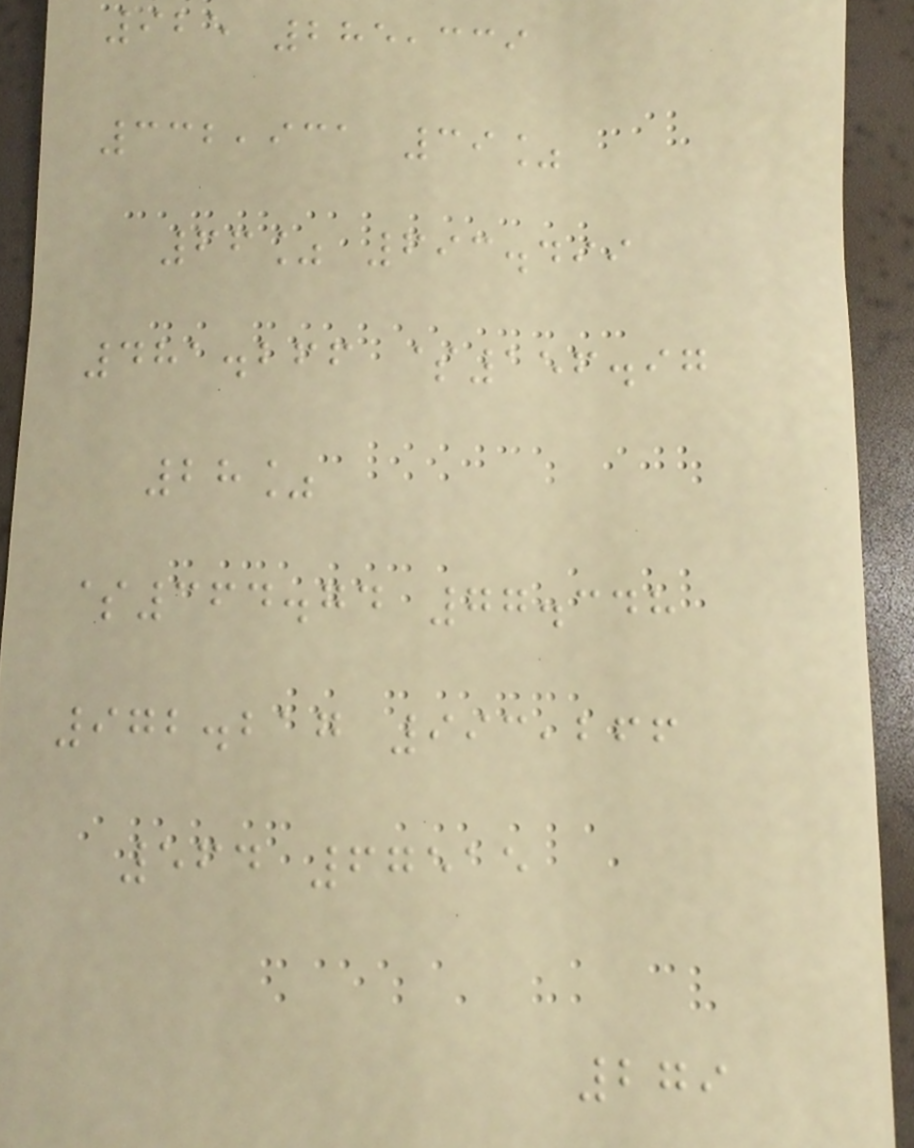925 285,339
332,931 39%
66% 693.499
481.266 $156.97
28%
$364.74 77.348
972.217 993,266
564 67515
279
